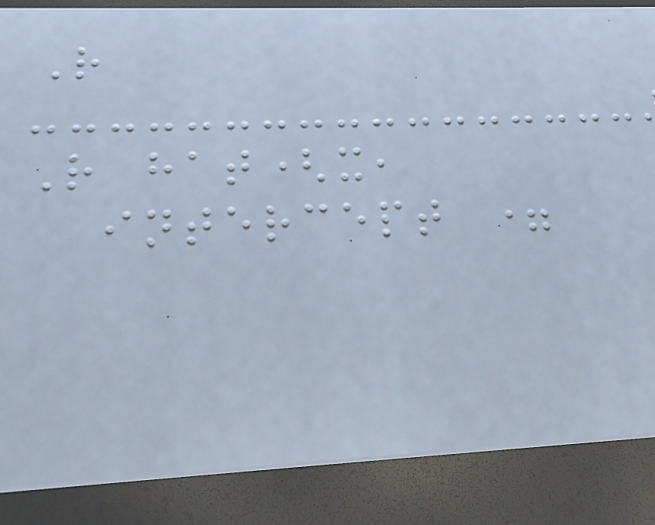R
R hat(x,
intercept =
